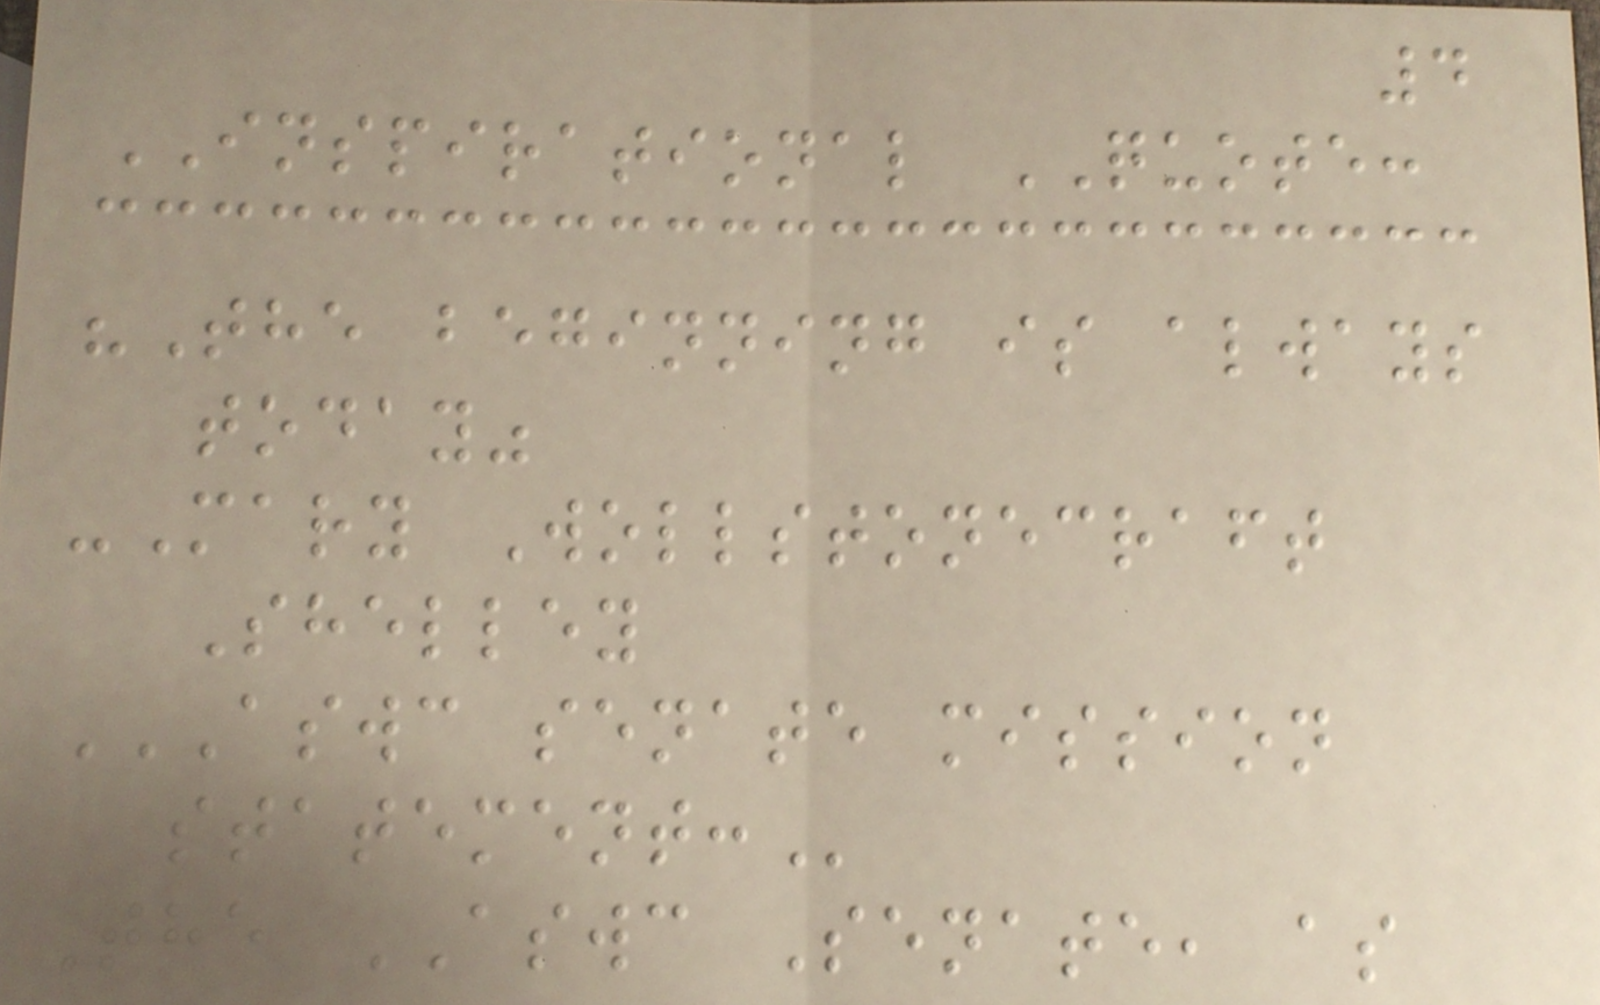4
INSPIRATIONAL QUOTE:
"The beginning is always
today"
-Mary Wollstonecraft
Shelley
ASWC SENATE MISSION
STATEMENT:
The ASWC Senate, as
